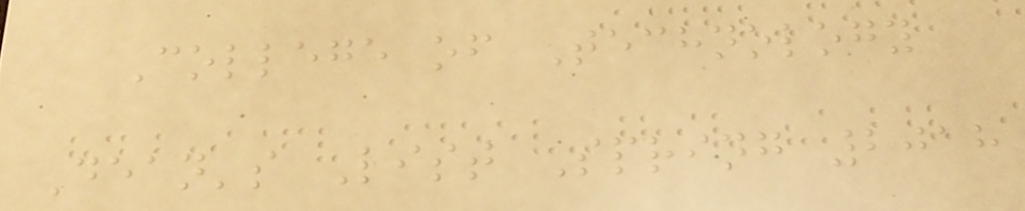College of Technology
Dean's List Spring 2018
